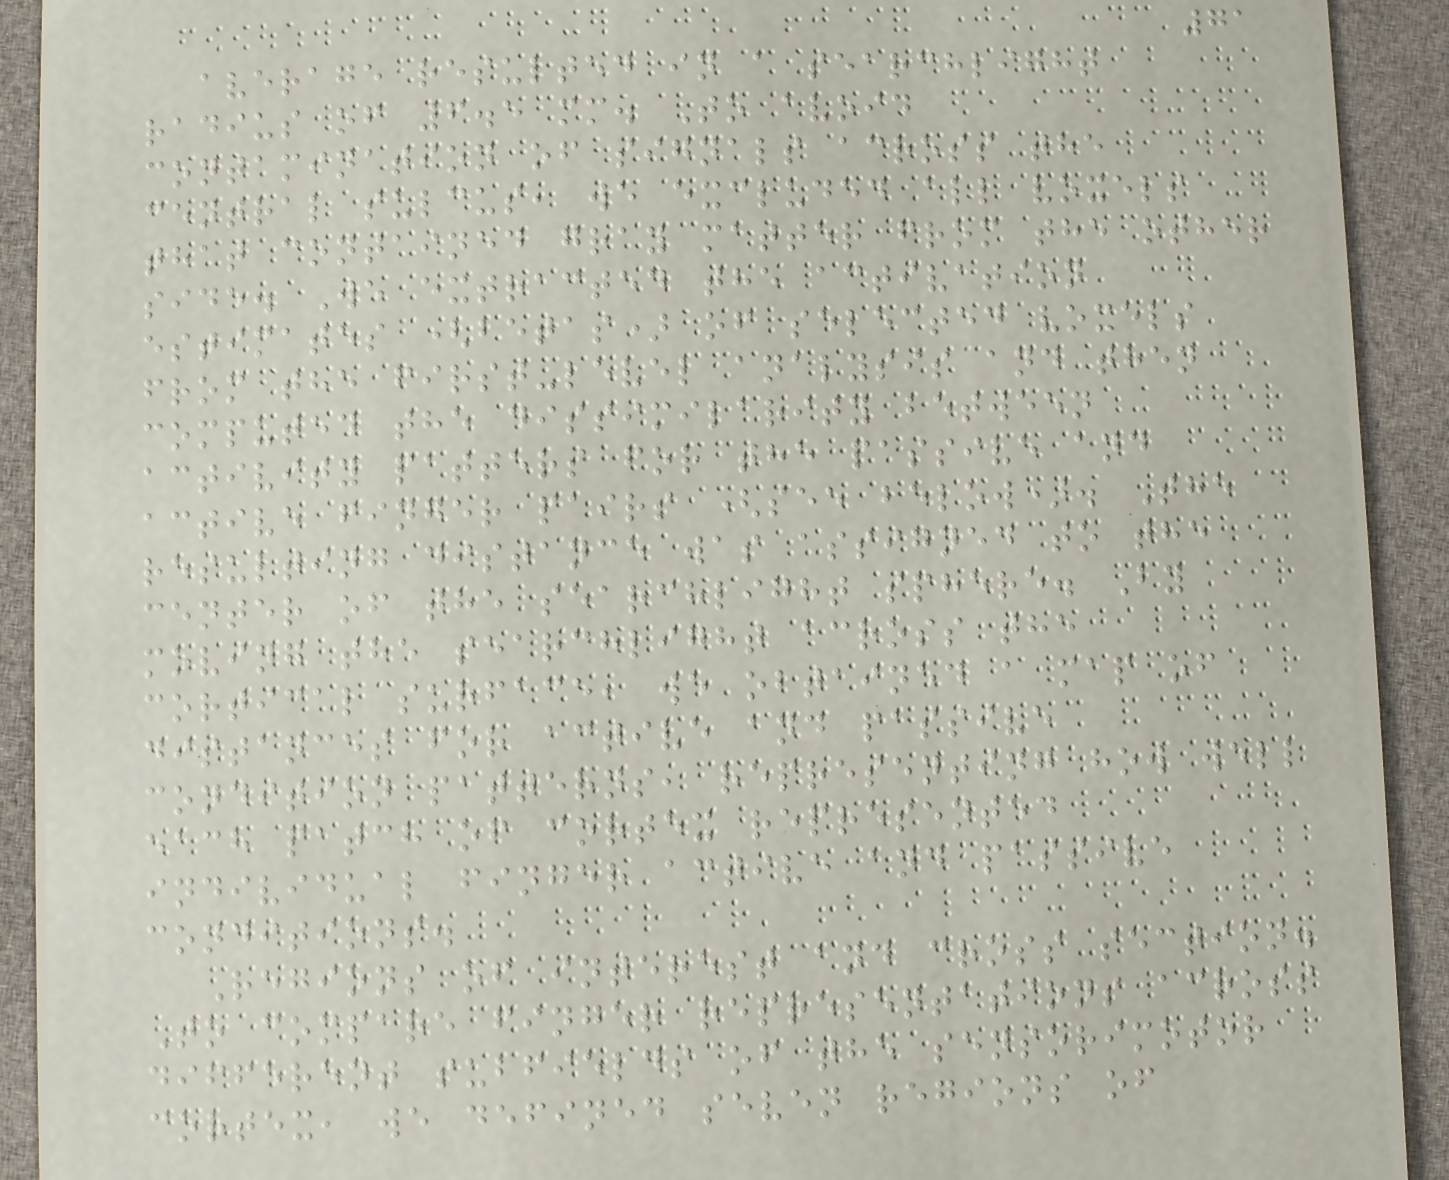71
average resulted in a searchlight
radius of 6.5 mm. To avoid
contamination of signals across the
central sulcus, we excluded all voxels
that contained gray matter from the other
side. We extracted the activation
estimates (betas) of selected voxels
from the first-level analysis and then
computed the dissimilarity between
activity patters for the passive and
active finger pairs (see below). The
resulting distance was assigned to the
center of the searchlight sphere. By
moving the searchlight across the
cortical surface, we obtained a map of
distances for active and passive
condition patterns, representing how well
each patch of cortex represented
individual finger active and passive
conditions.
Regions of interest and cross section.
To compare finger representations across
different subfields of the sensorimotor
cortex, we defined seven regions of
